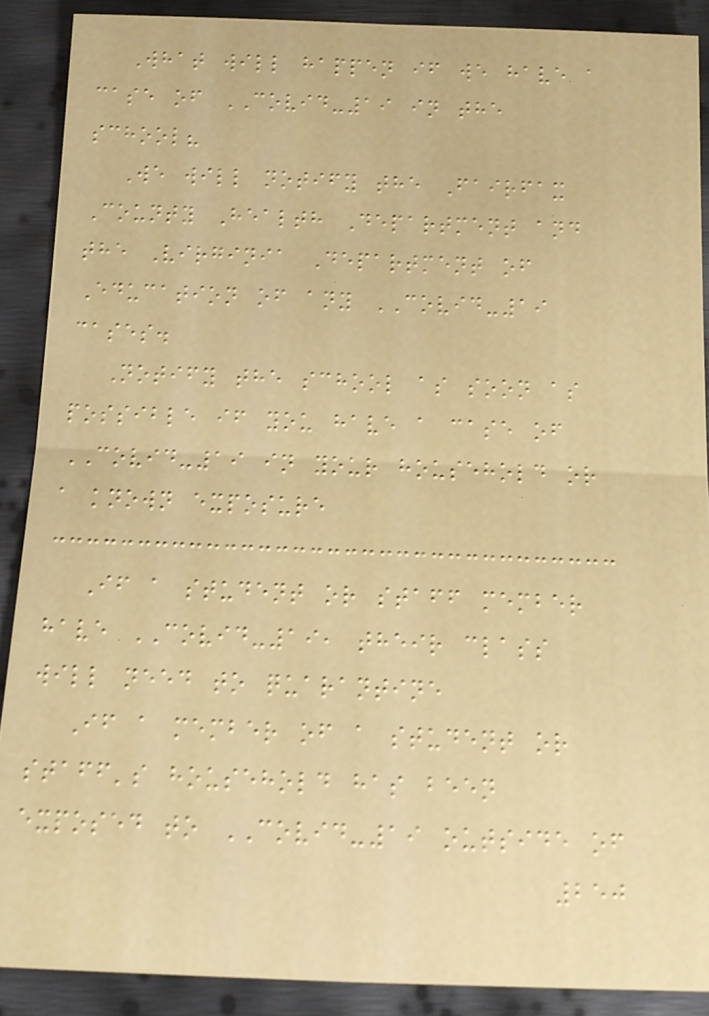What will happen if we have a
case of COVID-19 in the
school?
We will notify the Fairfax
County Health Department and
the Virginia Department of
Education of any COVID-19
cases.
Notify the school as soon as
possible if you have a case of
COVID-19 in your household or
a known exposure
If a student or staff member
have COVID-19, their class
will need to quarantine
If a member of a student or
staff's household has been
exposed to COVID-19 outside of
250
